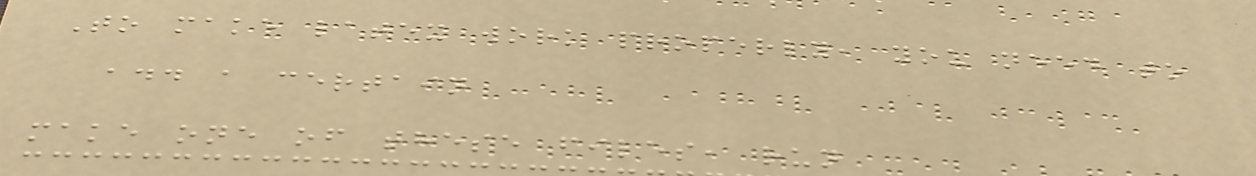To make latex work properly, you need to
add a certain
make one of these files, run
